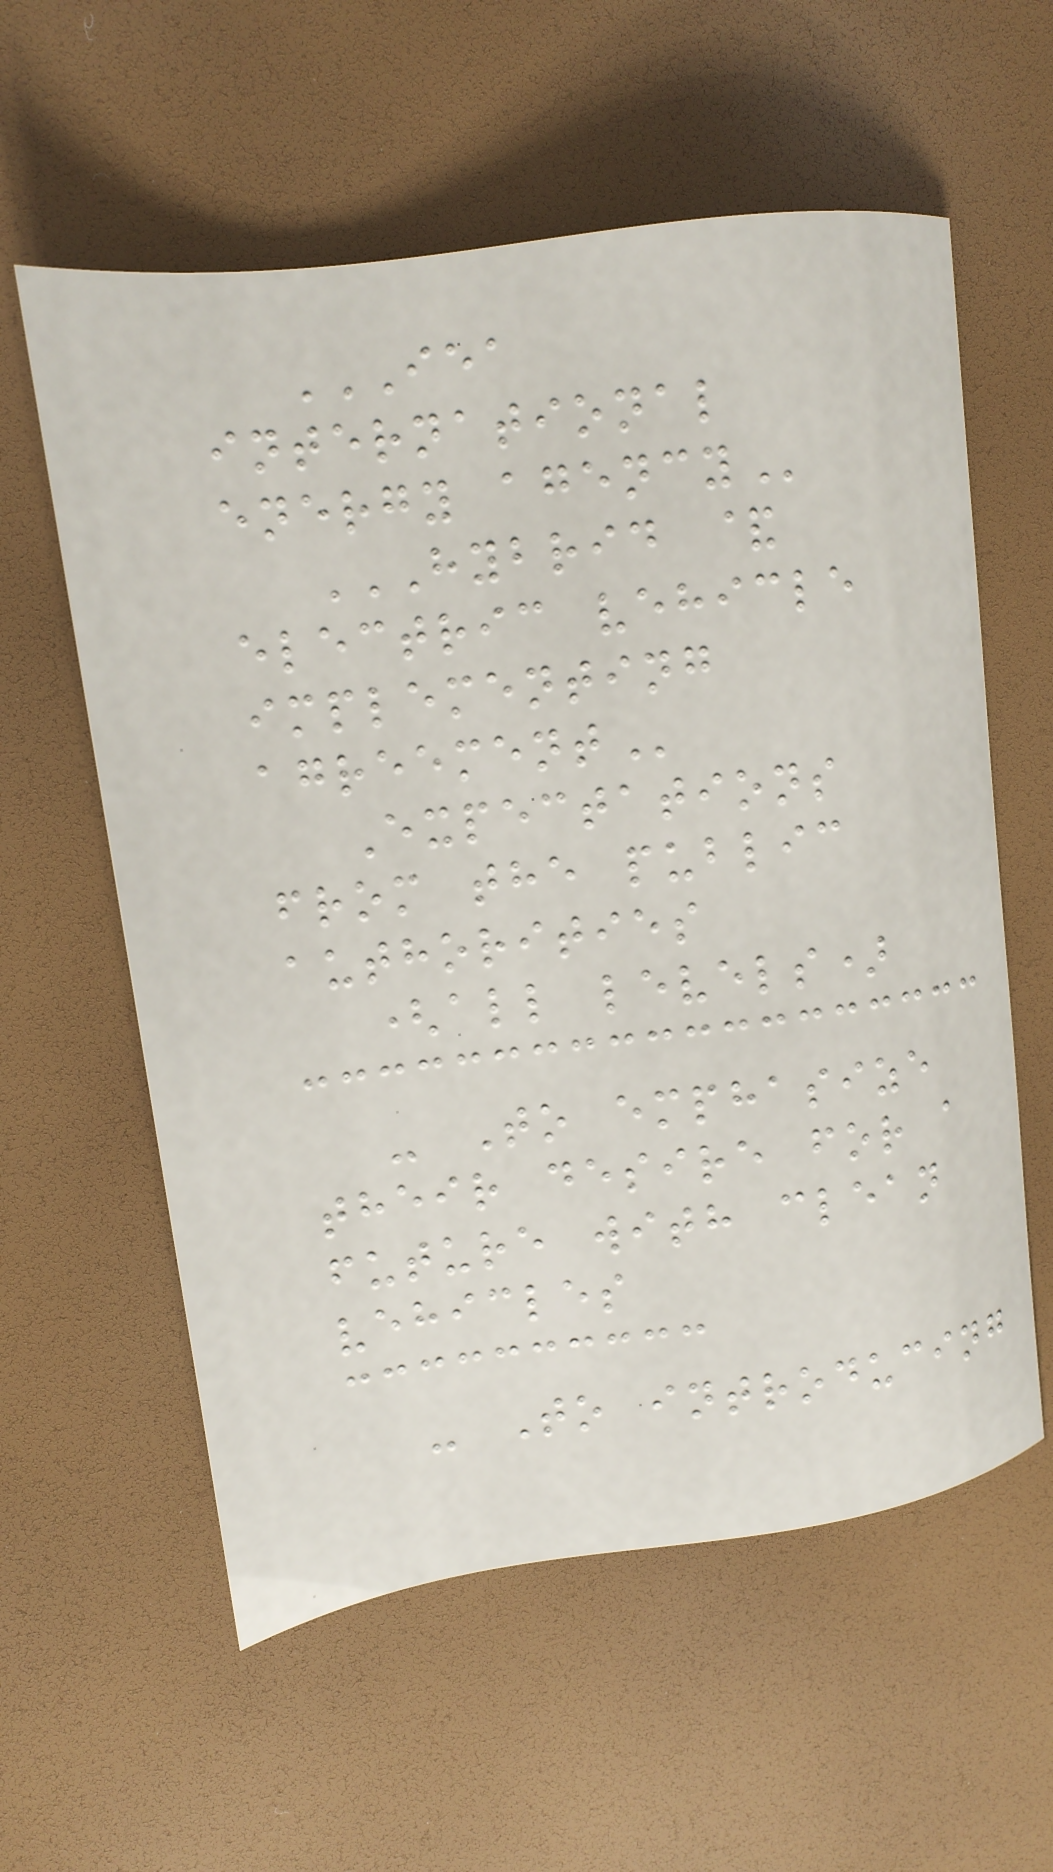IEA
INTERNATIONAL
ENERGY AGENCY
HYBRID &
ELECTRIC VEHICLE
IMPLEMENTING
AGREEMENT
Expectations
from the public
authorities
(all levels)
- To emphasize
their desire for a
future with clean
vehicles
- To introducing
